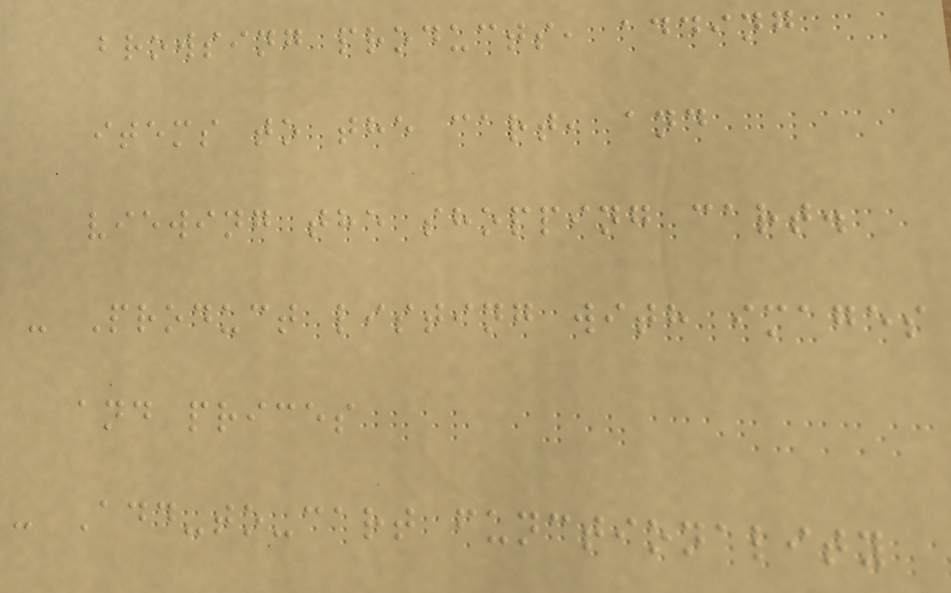browsing products, adding
items to the cart, and
viewing the shopping cart.
- Product listing with images
and prices
- Add-to-cart functionality
